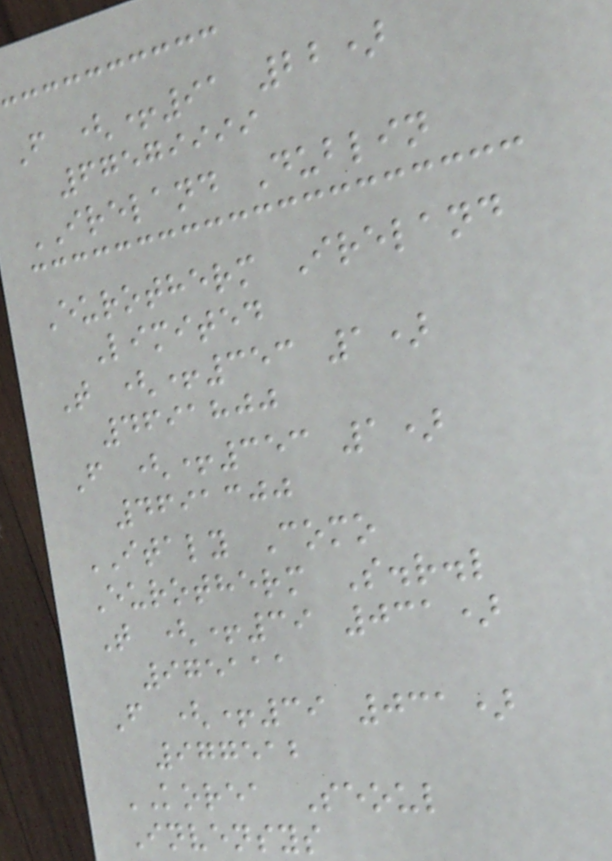F (+91 22)
67579999
IRELAND Dublin
Eurotherm Ireland
Limited
T (+353 1)
4691800
F (+353 1)
4691300
ITALY Como
Eurotherm S.r.l
T (+39 031)
975111
F (+39 031)
977512
KOREA Seoul
Invensys
